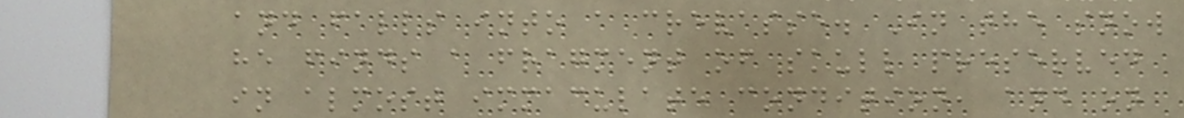and falls into a crevasse. In the snow
he finds a fragment of skull preserved
in almost immaculate condition, and on
